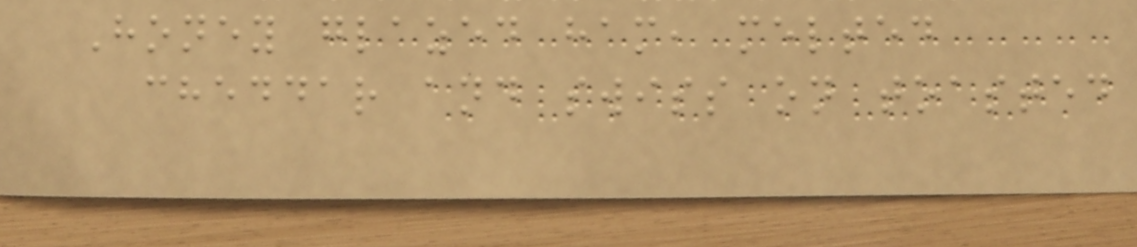Honey glazed ham, melted
cheddar and swiss on toasted
